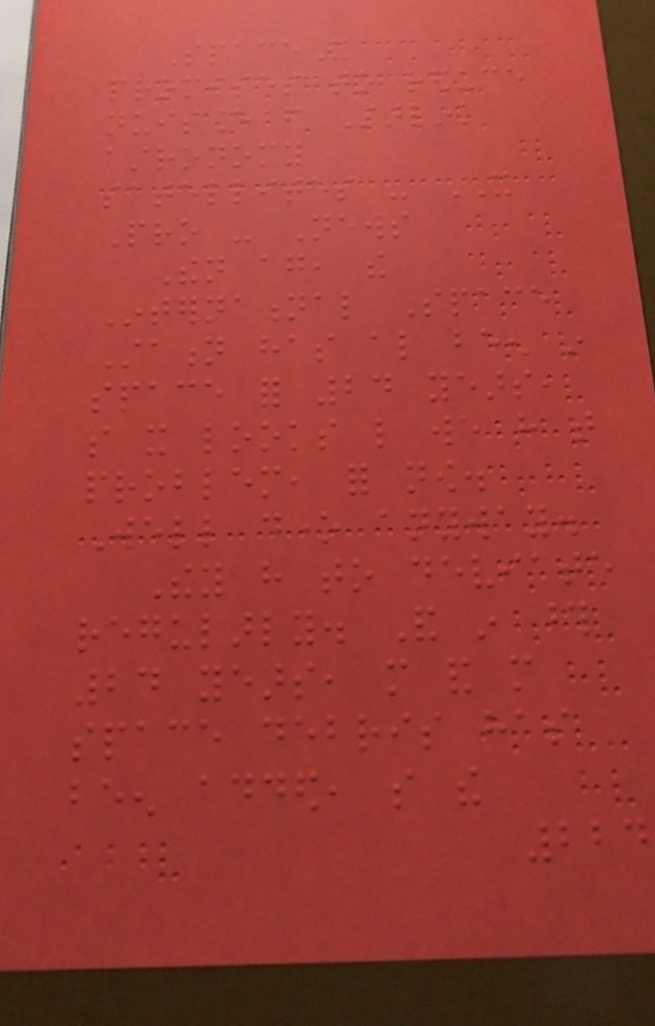SpaceX
promises to reduce
nuisance from Starlink
astronomy
satellites - IT
Pro - News
Then again, the
International Space
Station has also been in
space for 24 years,
so it looks like we have that
problem, for now.
Well done anyway.
They have to deviate
regularly. And in those
24 years, more and more
space debris has
been added, so the
224
